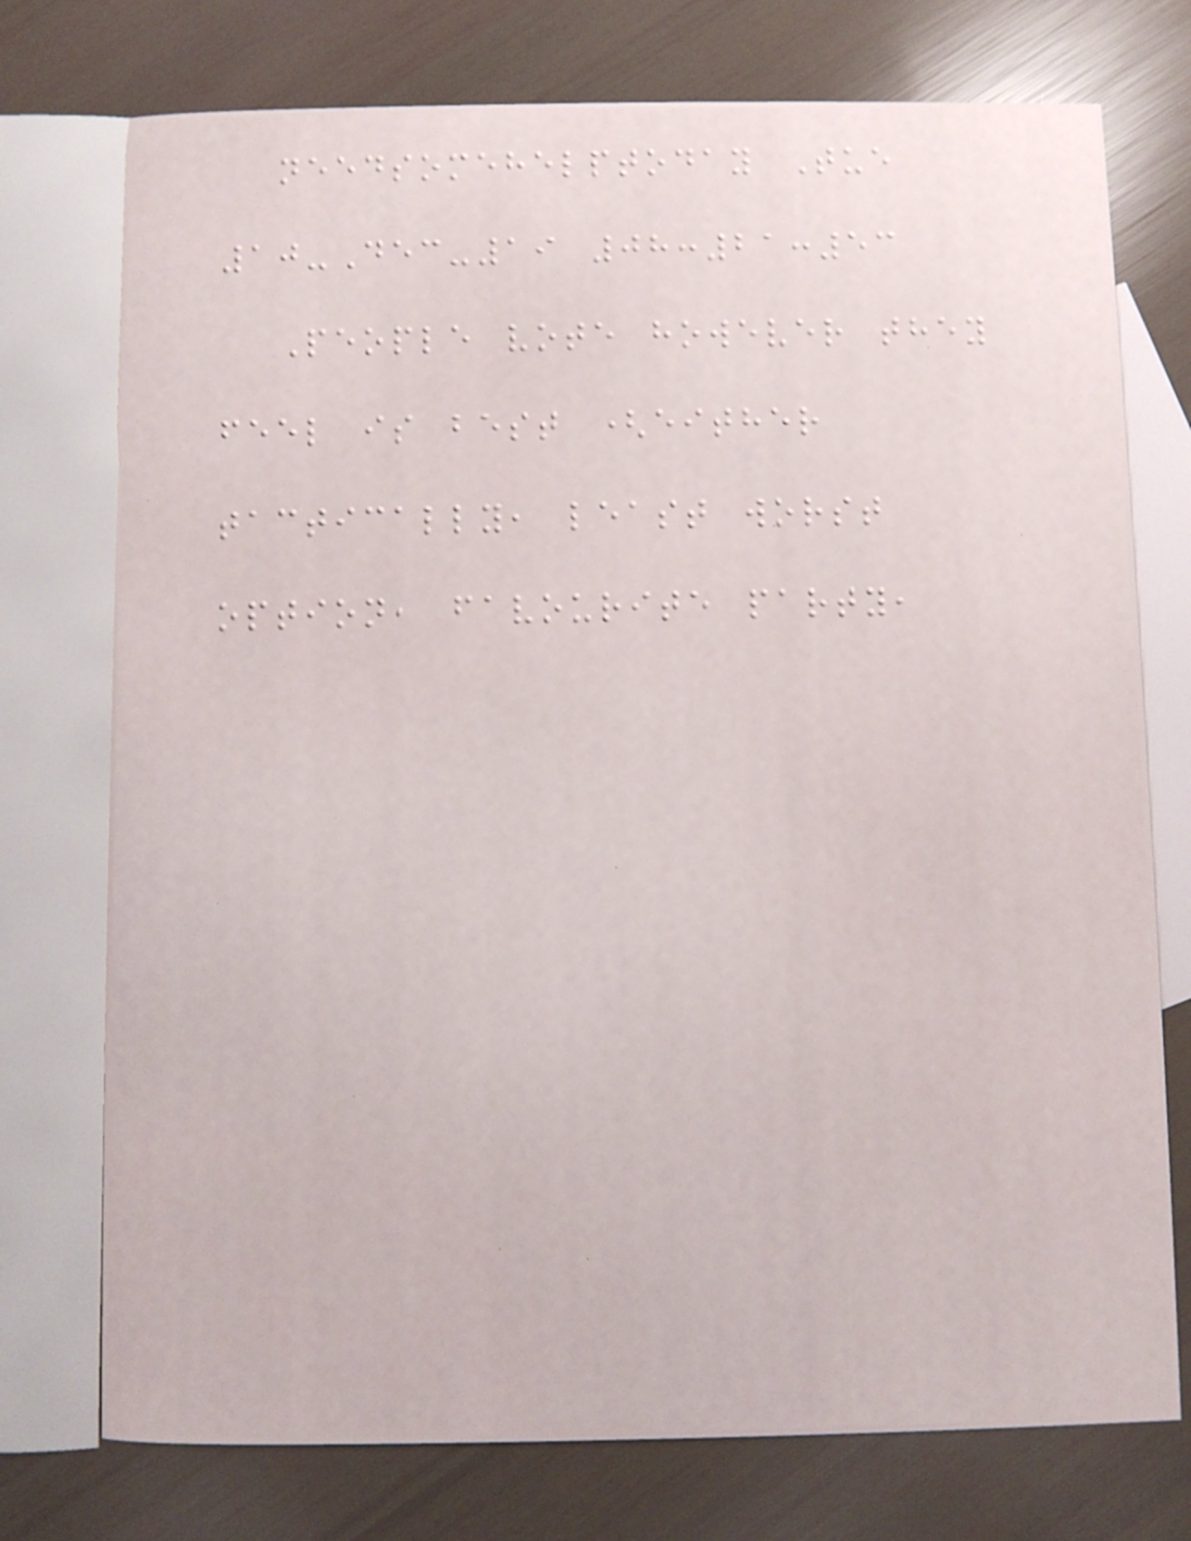needsomehelptoday Tue
10-Dec-19 08:21:53
People vote however they
feel is best (either
tactically, least worst
option, favourite party,
